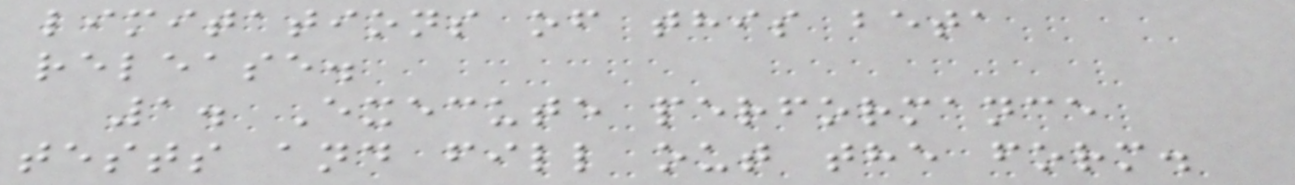limitations of this beta
release.
1. Execute performance
tests and fill out the form.
